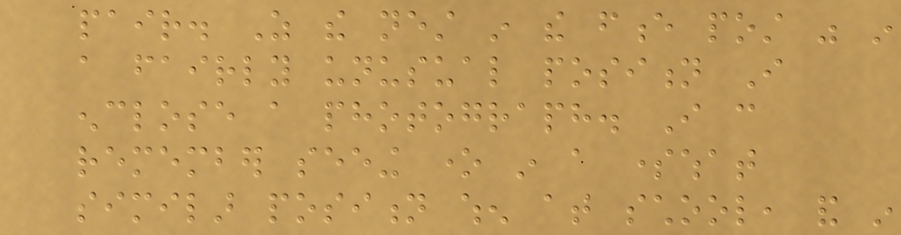pair. As the nest in the fence post was in
a fairly unusual position I
enclose a photograph. I can
remember seeing one in a somewhat
similar position when at school, and in
